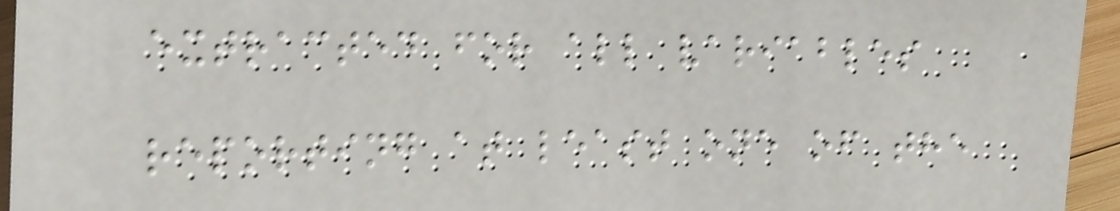extracted for all variables
reporting at least one of the
